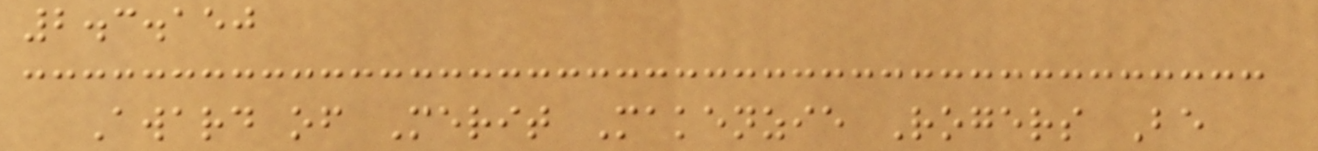2.3.150
Award of Merit Makenzie Rogers Be
